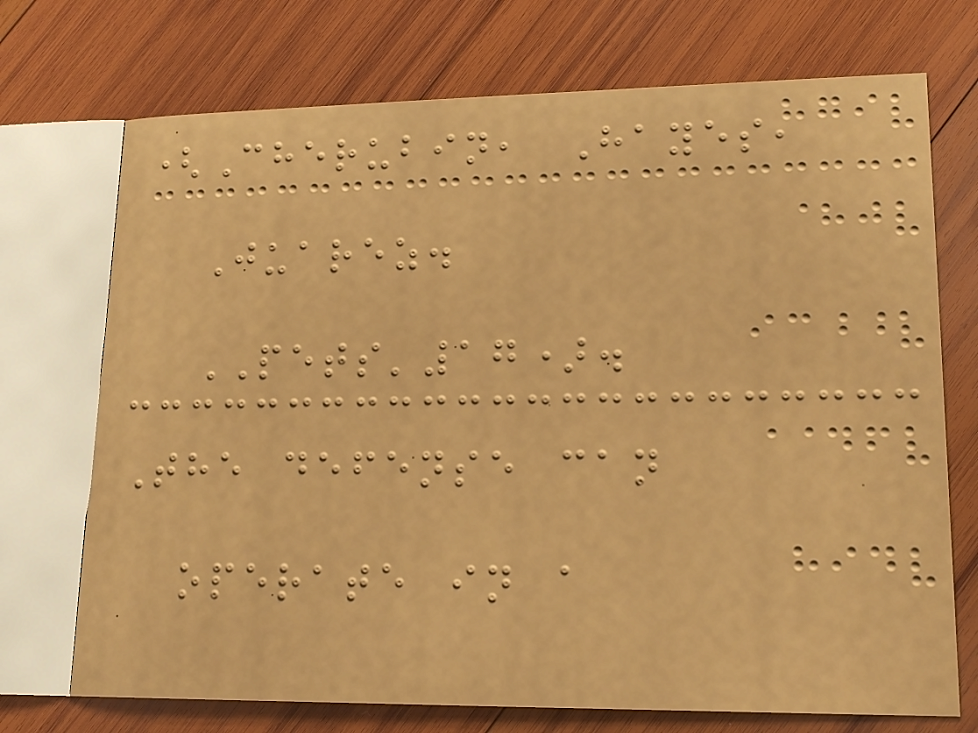(Cherubin, Hayes,
Juarez.
PETS'17).
The defense can
operate in a
